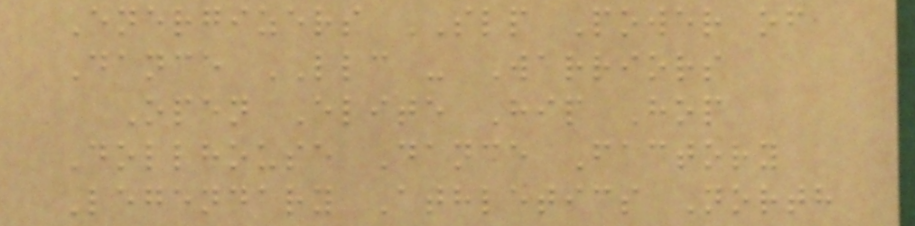Energizers SLP Power of
Dance LLC - Warriors
Open Elite Hip Hop
Dollhouse Dance Factory
Legendary Athletics North
